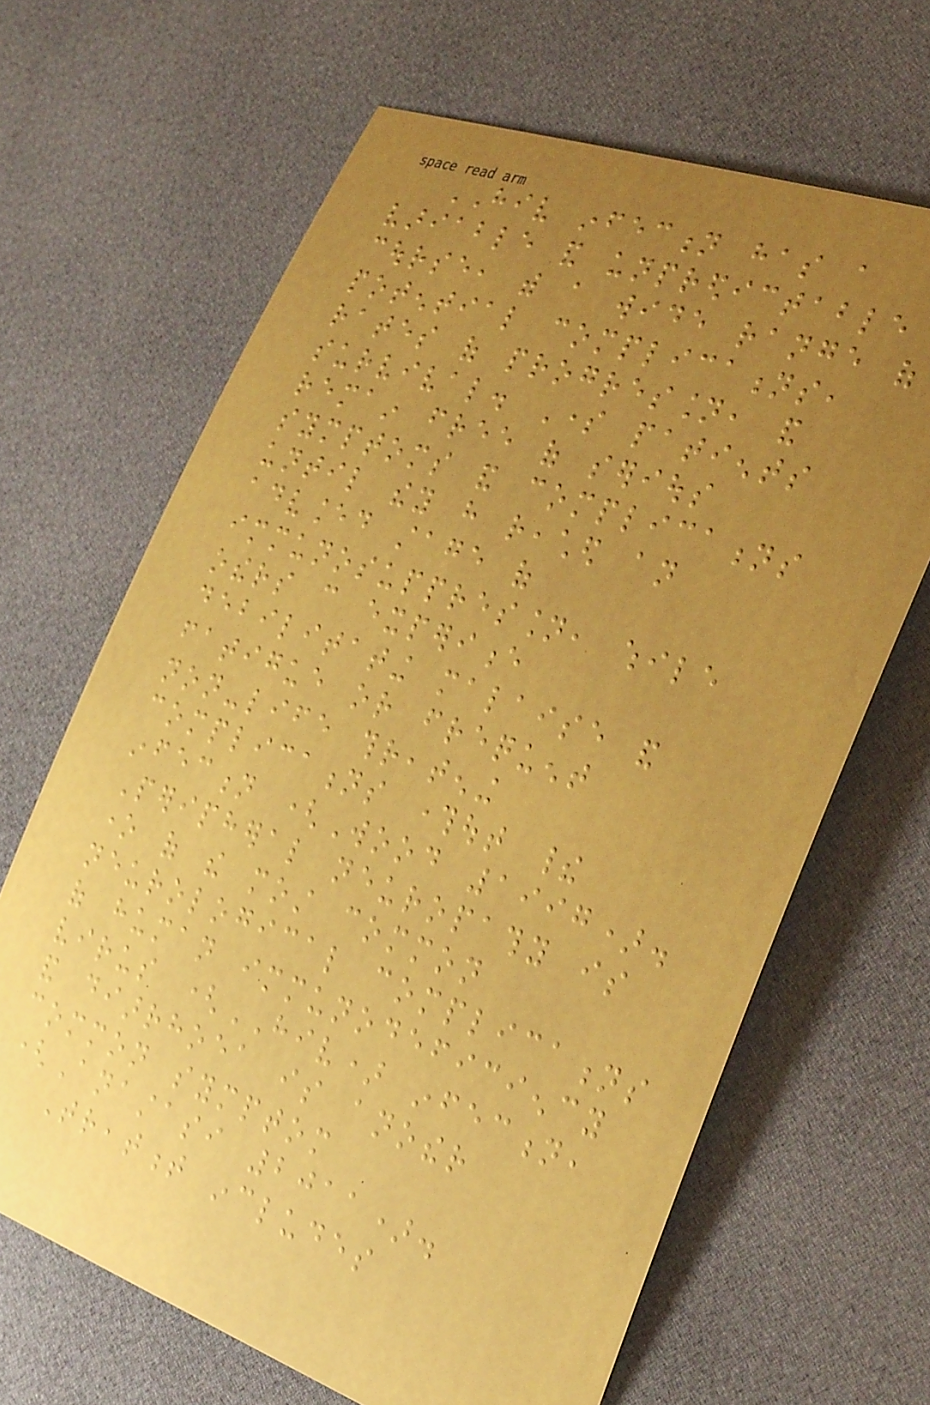HIV infection has a
variable and unpredictable
course, with a wide range of
potential complications,
rates of progression, and
survival. Some patients
remain free of serious
symptoms and complications
until they have reached an
advanced stage of
immunosuppression, while
others can experience
debilitating malaise and
fatigue or frequent
non-life threatening
complications throughout their
infection (Wood 1997).
Peripheral neuropathy is
one of the most common
neurological complications
of human immunodeficiency
virus (HIV) infection,
and diarrhoea is another
common symptom
(Anastasi 2011).
Treatment includes
